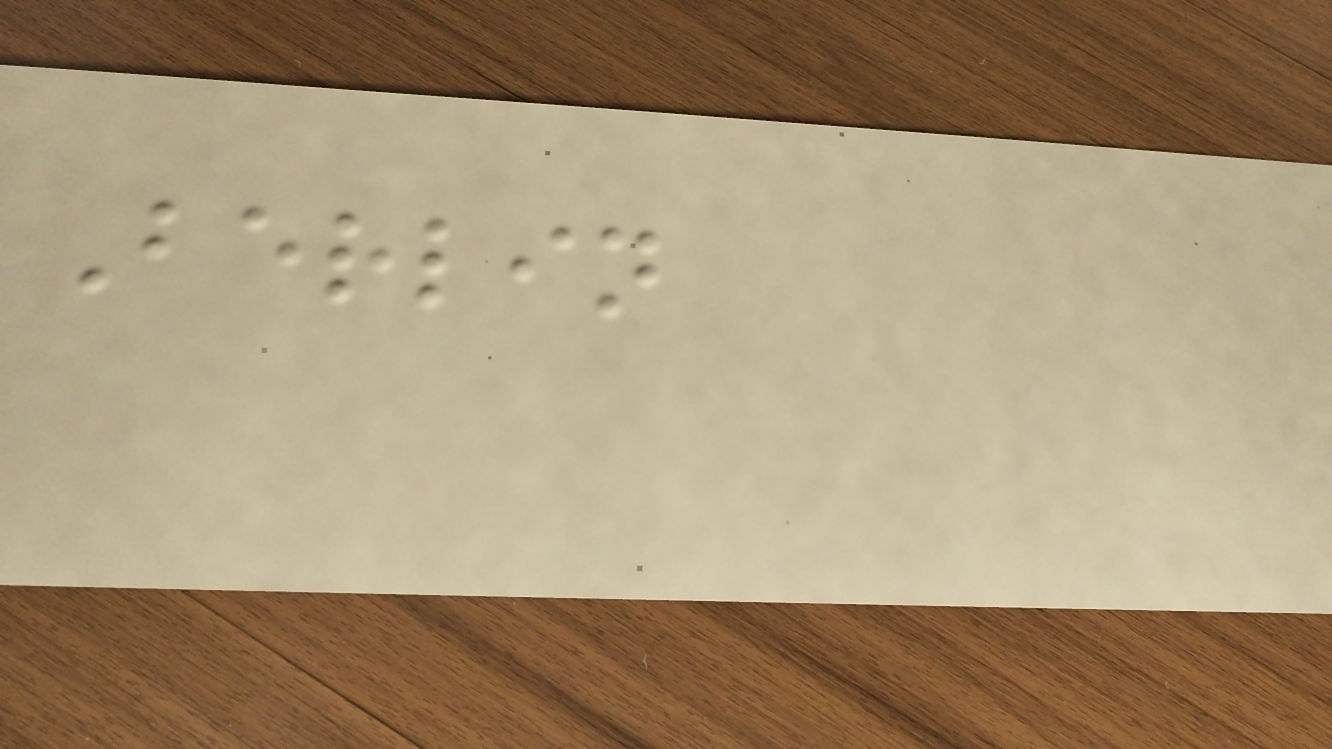Berlin
